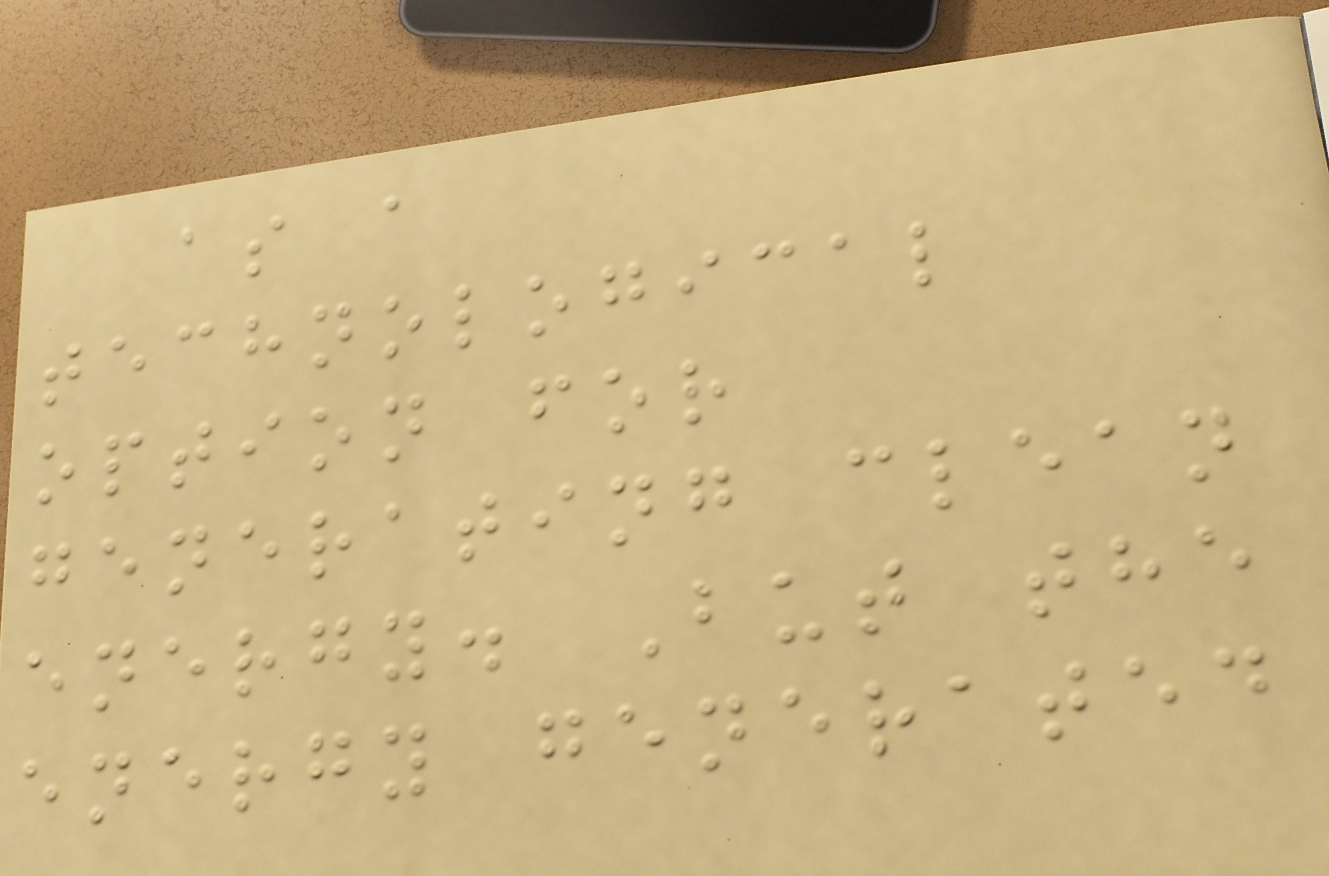as a
technological
option for
generating clean
energy. But the
energy generated
